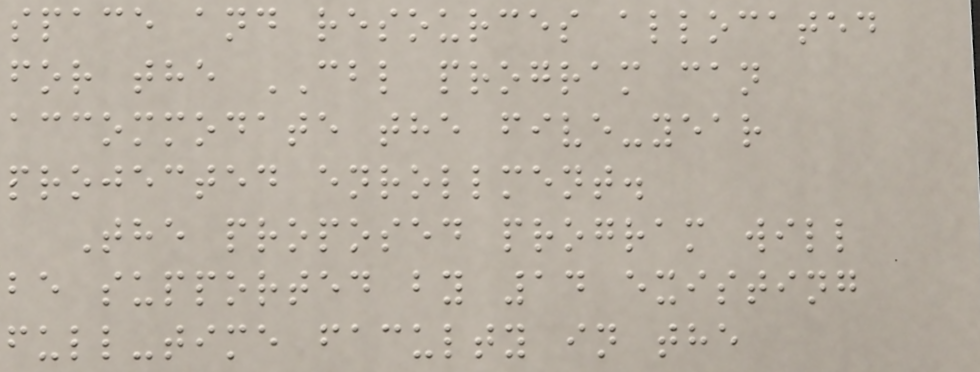space and resources allocated
for the CBL program can
accommodate the five-year
projected enrollment.
The proposed program will
be supported by 14 existing
full-time faculty in the
